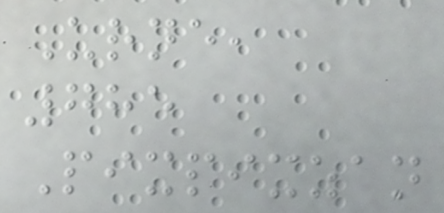Urne,
785
Pixpixzan
